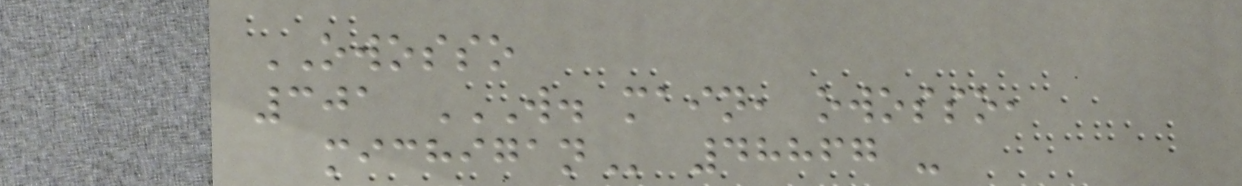OWOSSO
301 W. MAIN, OWOSSO,
MICHIGAN 48867 -
